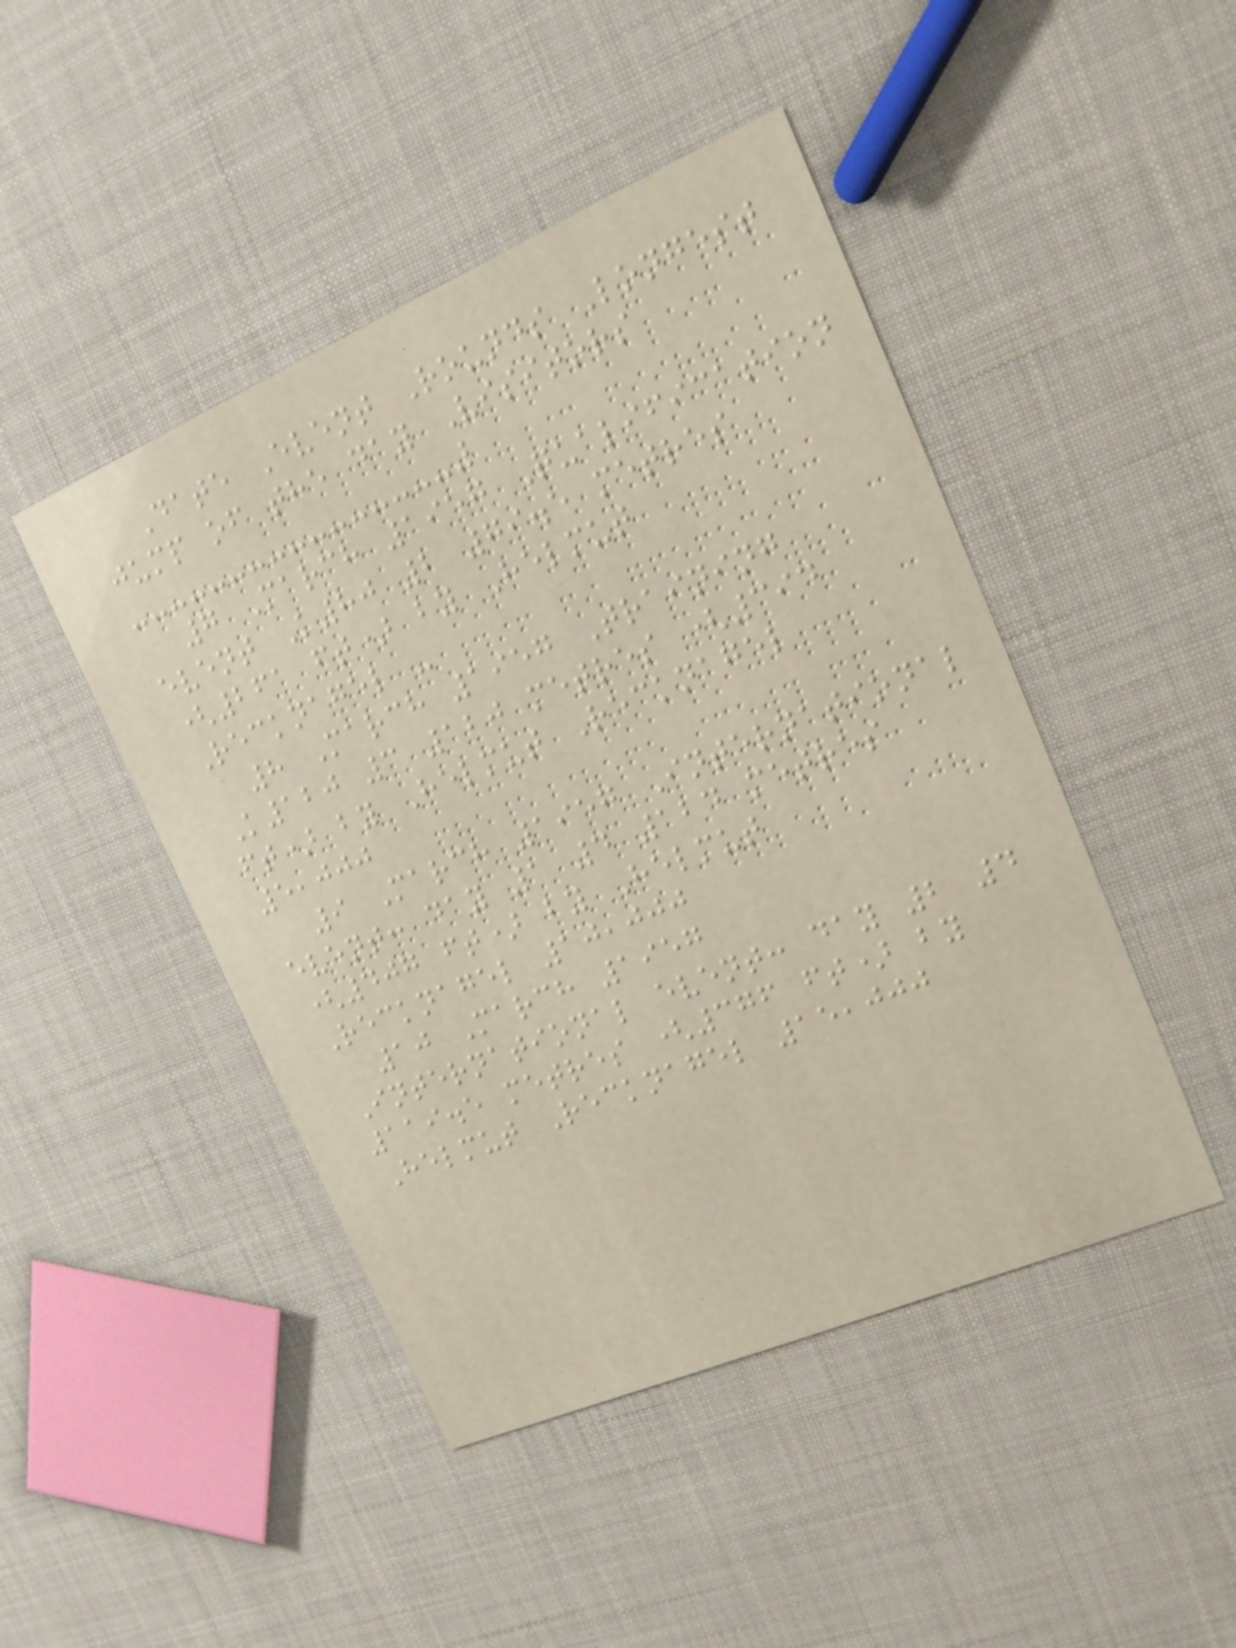Date Event Rounds Longest
jump of the day Visitors
7 March 1957 Qualification
event K80 2 79.5 metres
(261 ft) by Helmut
Recknagel -
8 March 1957 Training
K120 3 120 metres (394
ft) by Helmut Recknagel
5,000
9 March 1957 International
event: day 1 4 124 metres
(407 ft) by Helmut
Recknagel 10,000
10 March 1957
International event: day 2 4
119.5 metres (376 ft) by
Helmut Recknagel 15,000
